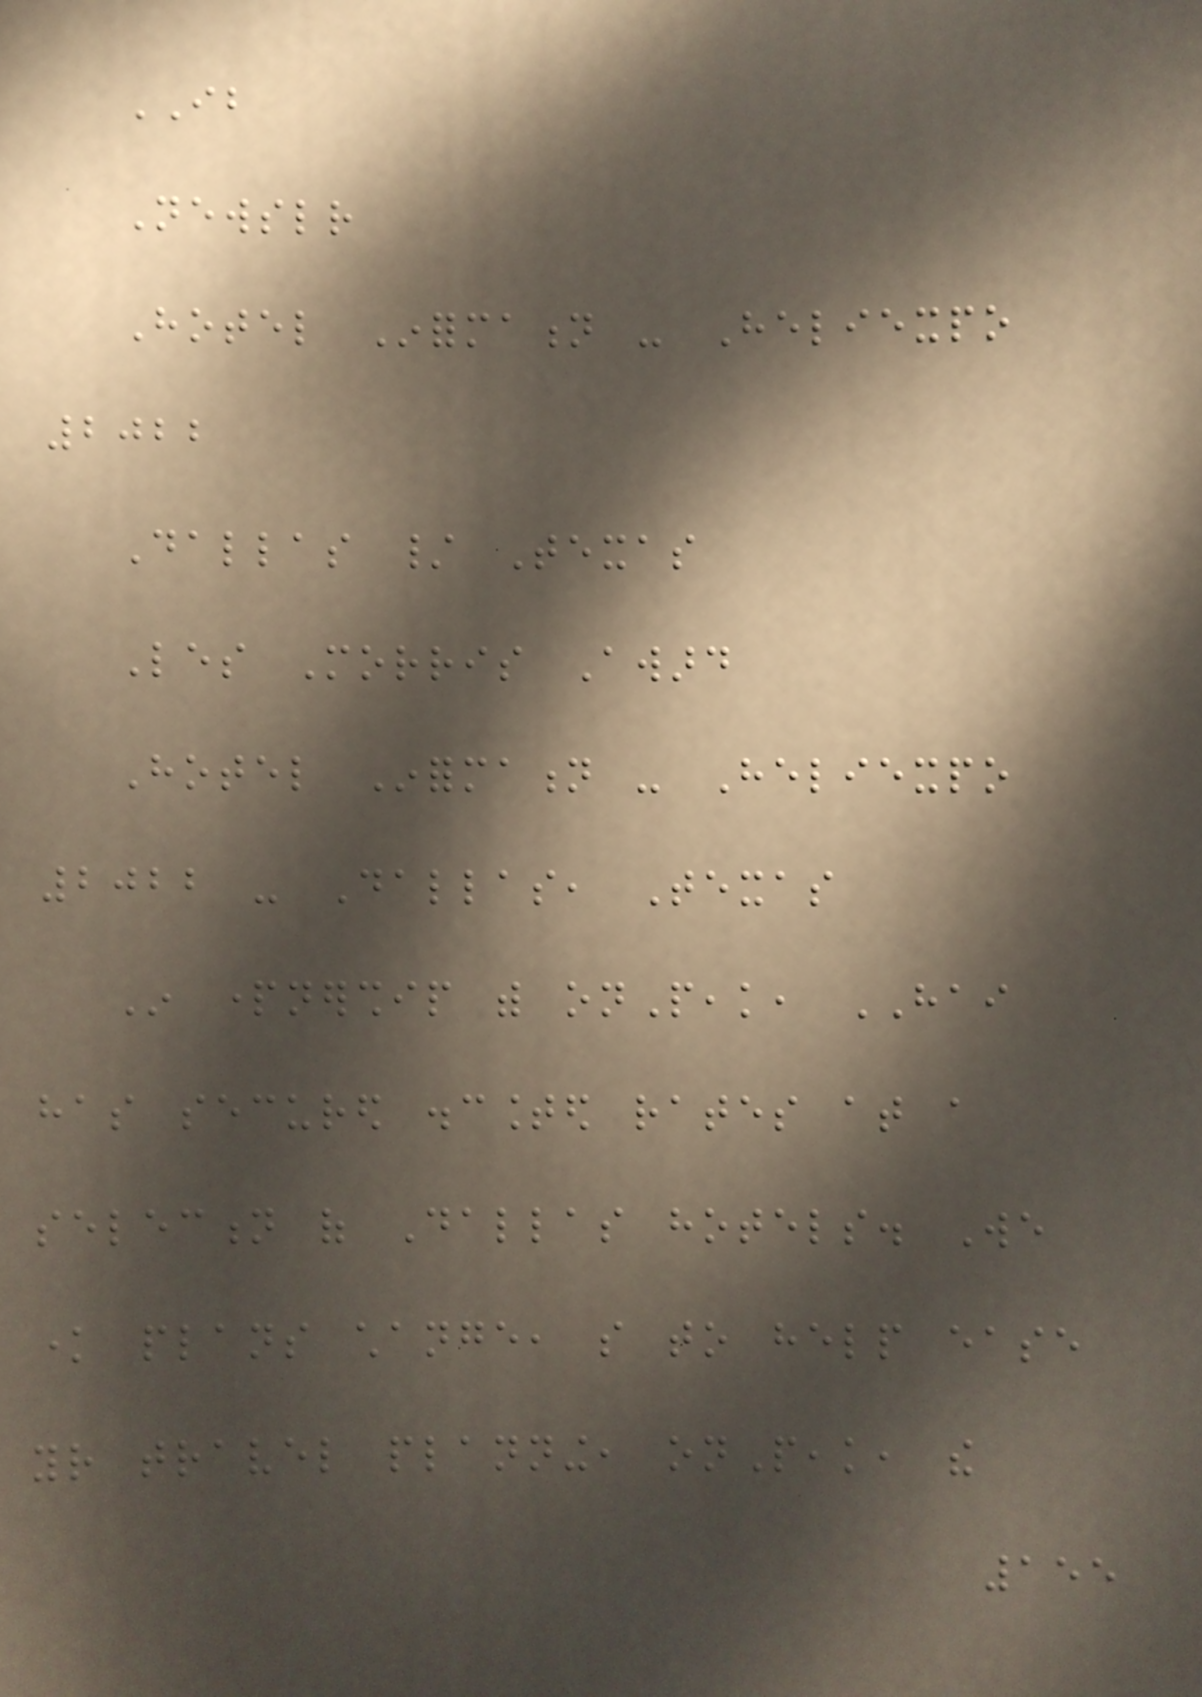IB
Newsletter
Hotel Information - Heliexpo
2022
Dallas / Texas
Les Morris Award
Hotel Information - Heliexpo
2022 - Dallas, Texas
In partnership with onPeak, HAI
has secured discounted rates at a
selection of Dallas hotels. We
know plans change, so to help ease
your travel planning, onPeak, the
155
